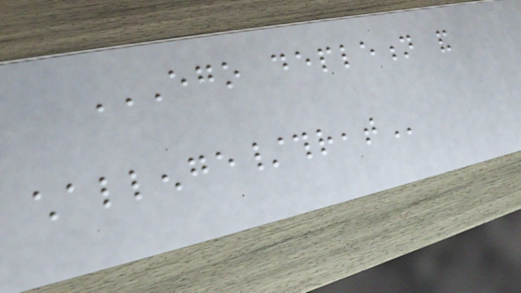EGO DEPLETION AND
CHALLENGE/THREAT
